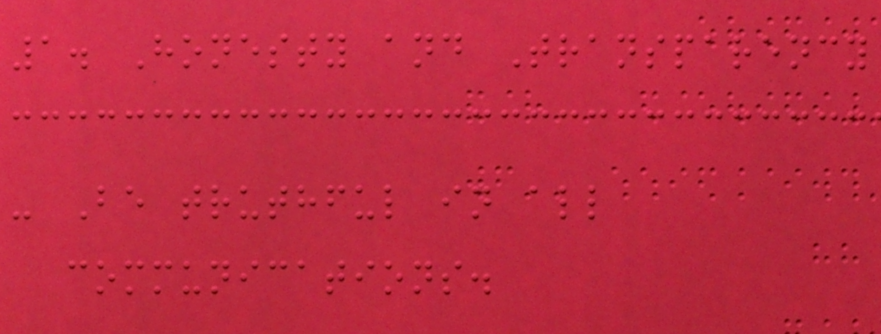1. Honesty and Transparency
- Be truthful in all
communications.
